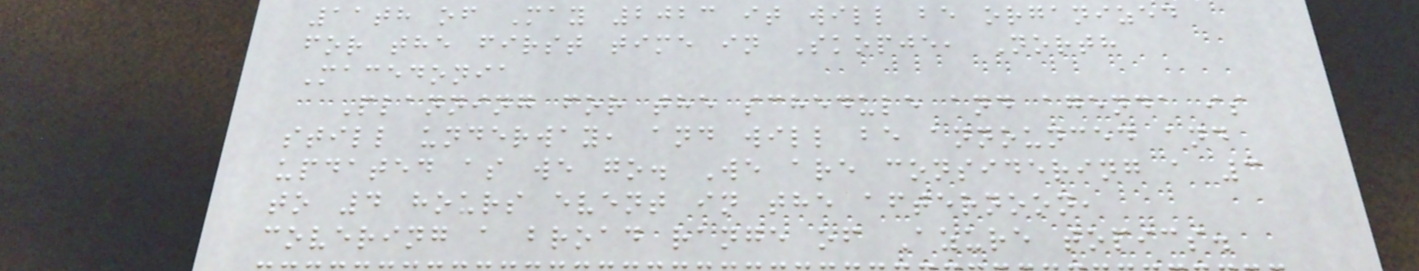11th of May 2023 it will be organized
for the first time in Skopje, North
Macedonia
Planning for the schedule and agenda is
still underway, and will be announced and
updated as we go. We are considering a 3
to 4 hours event in the afternoon,
covering a broad range of Azure topics.
